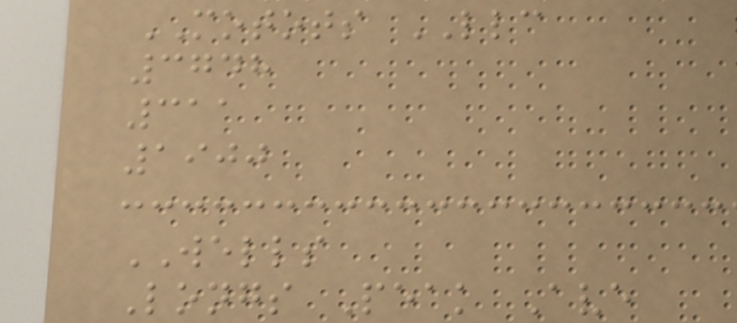MOTOTS LLC
3748
311
1900
WELLS
Longs Peak Ave
